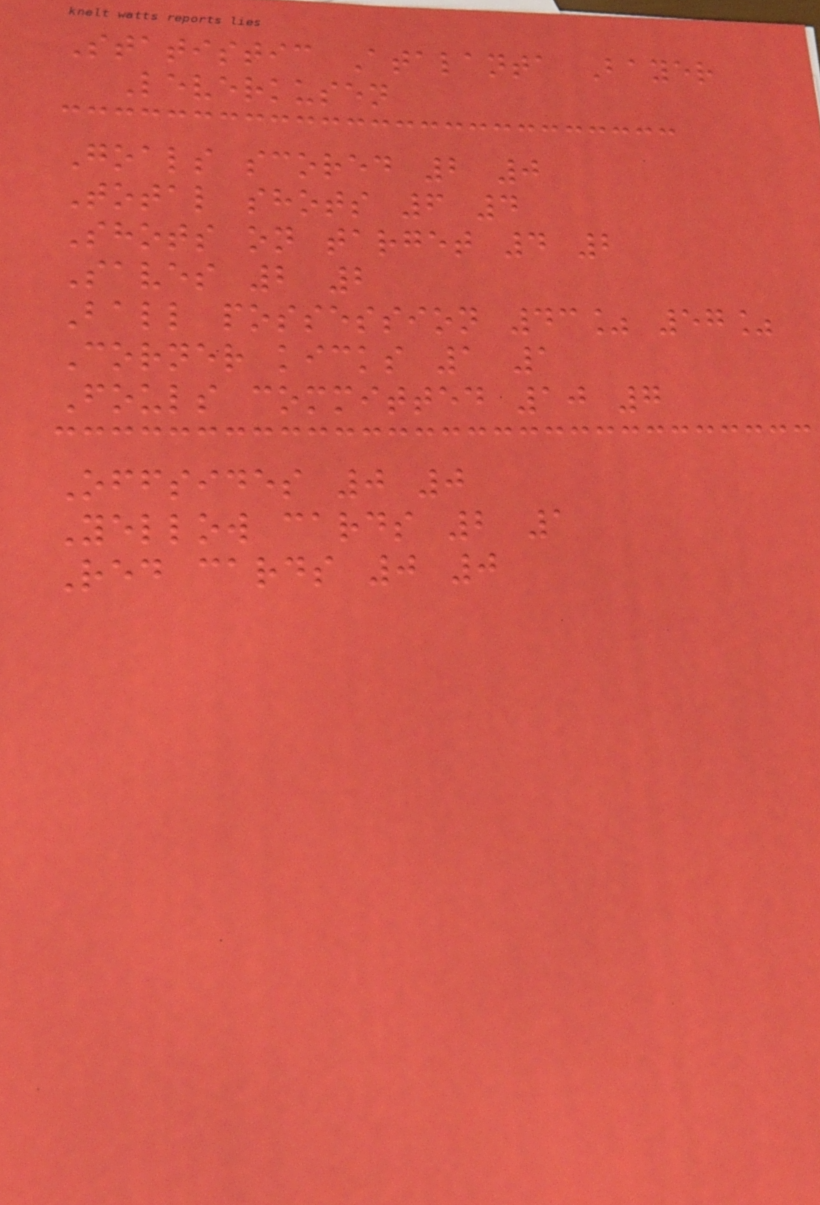Statistic Atalanta Bayer
Leverkusen
Goals scored 2 0
Total shots 6 4
Shots on target 4 2
Saves 2 2
Ball possession 43% 57%
Corner kicks 1 1
Fouls committed 10 7
Offsides 0 0
Yellow cards 2 1
Red cards 0 0
